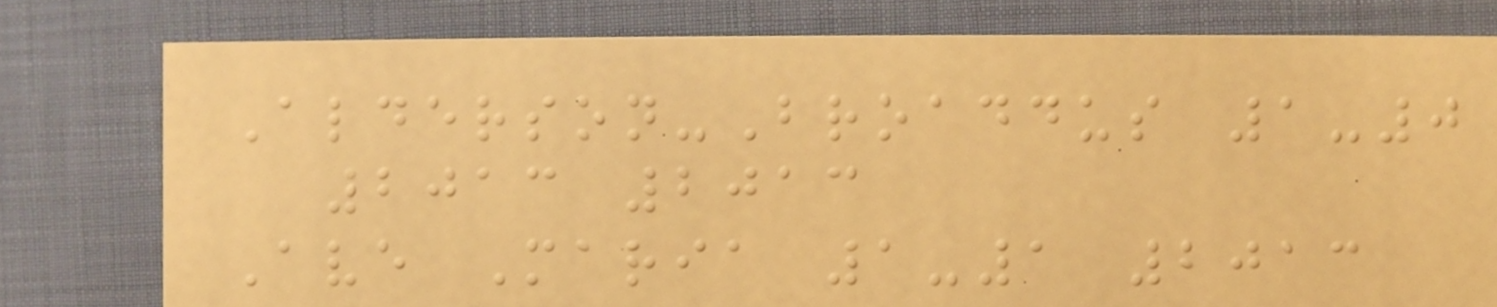Alderson-Broaddus 1-0
2013 2013
Ave Maria 1-1 2013
